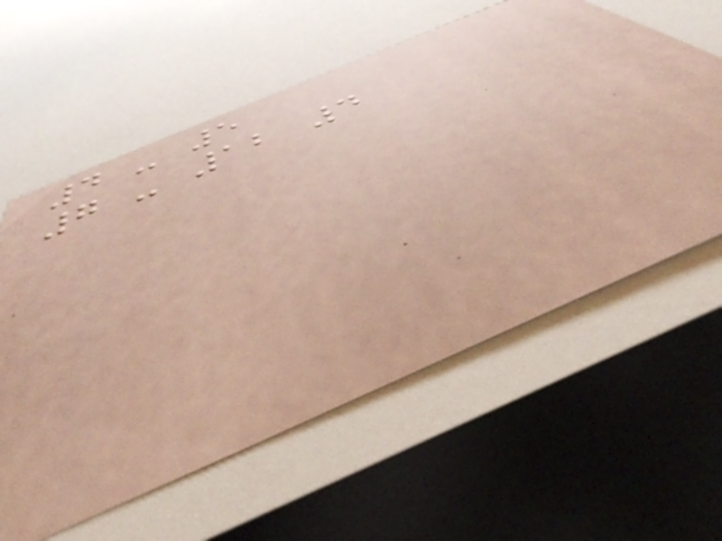4 - 5
7 - 12 4
